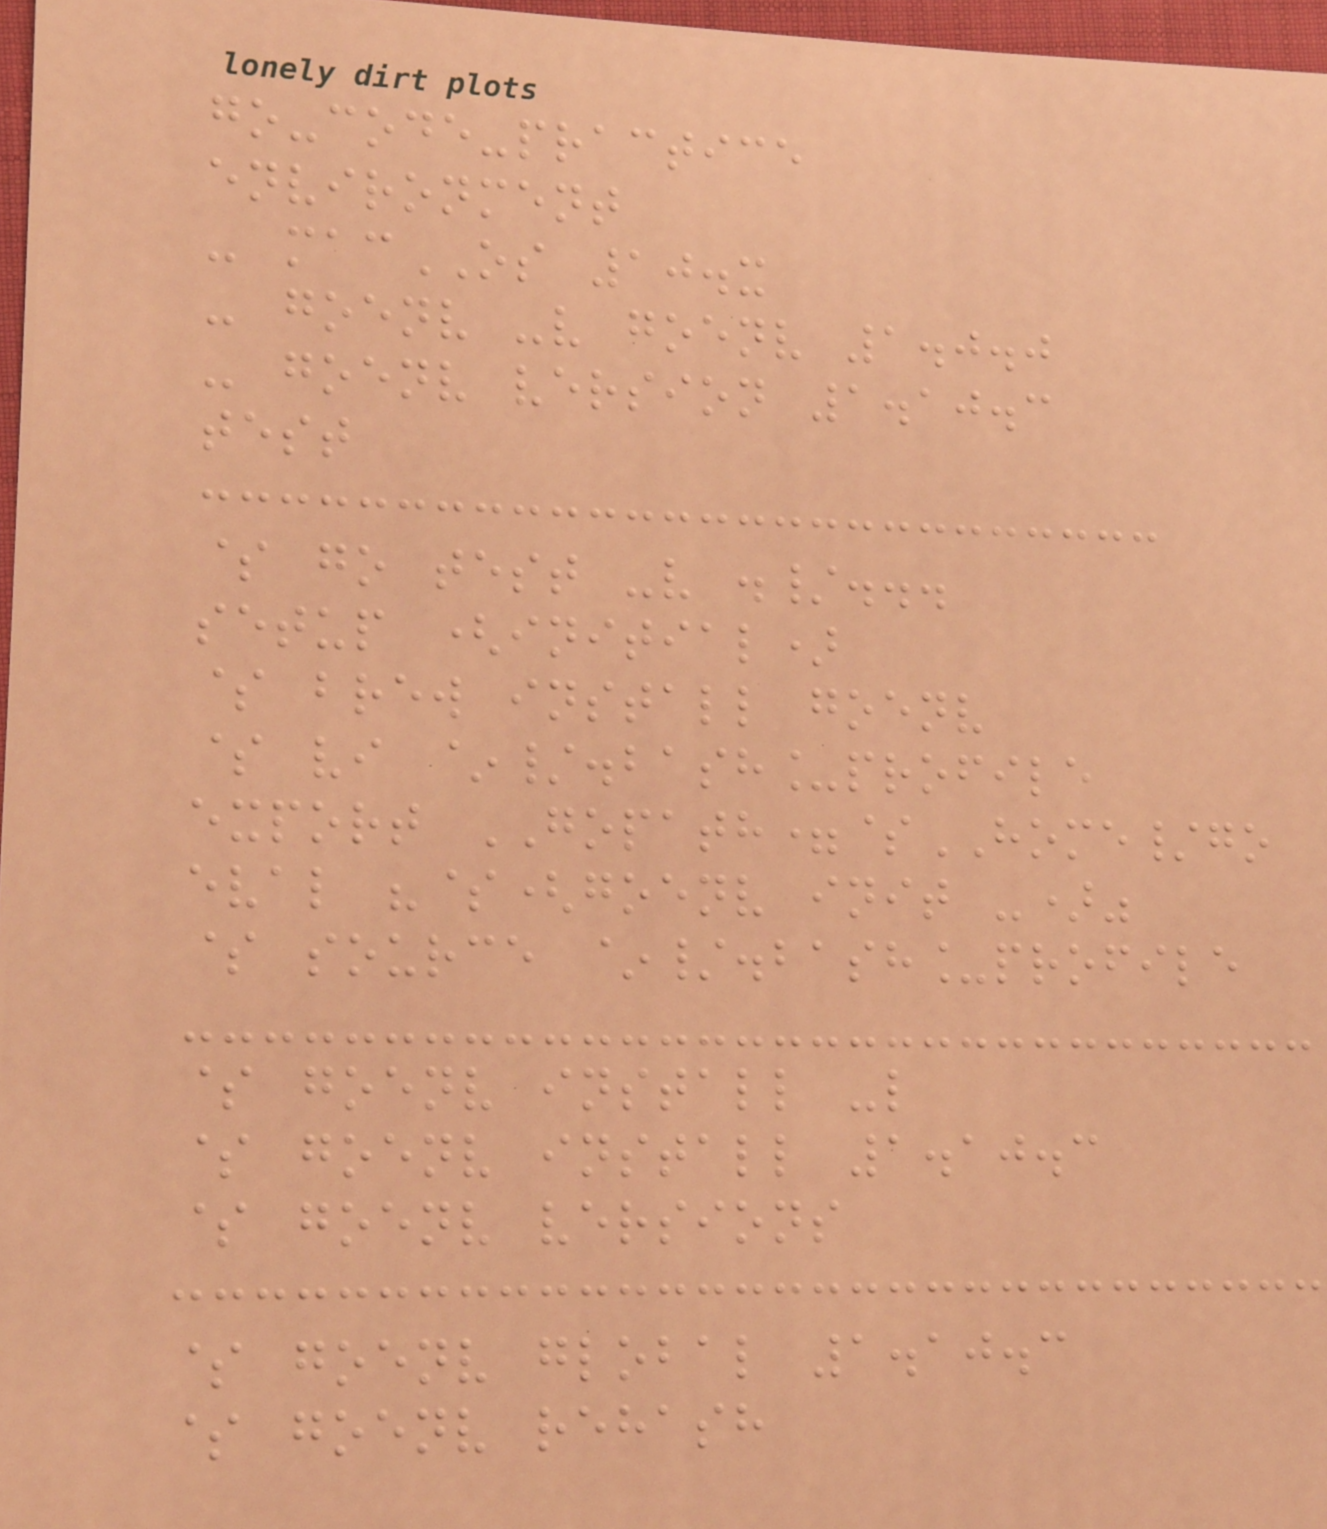go-code-practice
environment
- macOS 10.x
- goenv -v goenv 1.0.0
- goenv version 1.10.3
test
$ go test -v ./...
setup (initial)
$ brew install goenv
$ vi ~/.bash_profile
export GOPATH=$HOME/go
eval "$(goenv init -)"
$ source ~/.bash_profile
$ goenv install -l
$ goenv install 1.10.3
$ goenv versions
$ goenv global 1.10.3
$ goenv rehash
